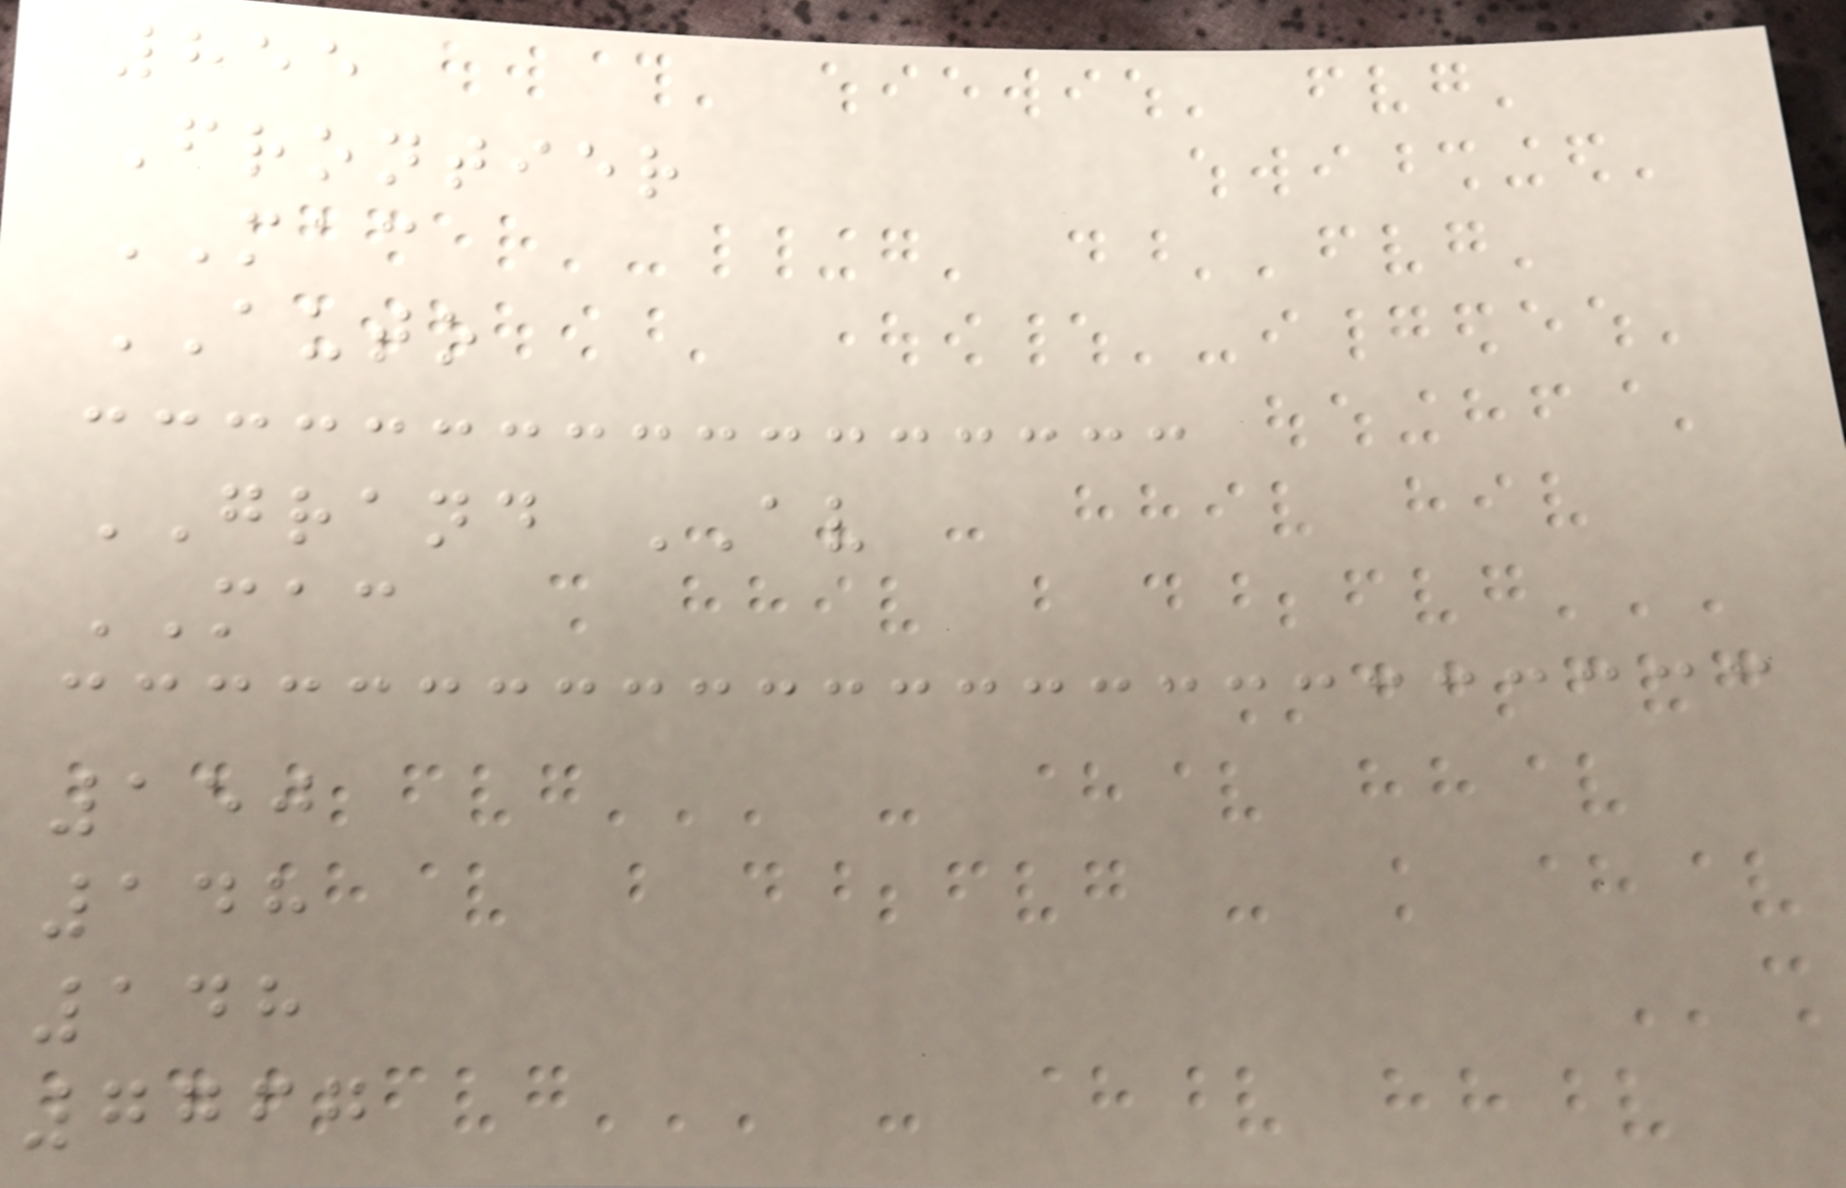855
Frontier
MAC
AUTO
GRAND AV
MAC
150
148
148
7767
